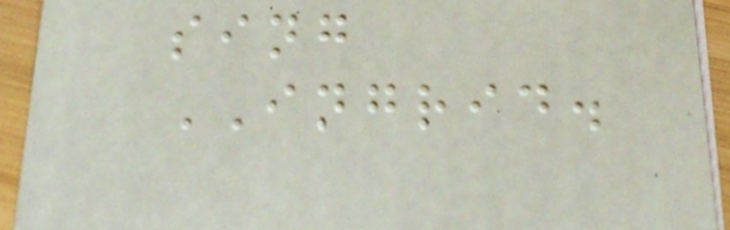sing
INGRID.
